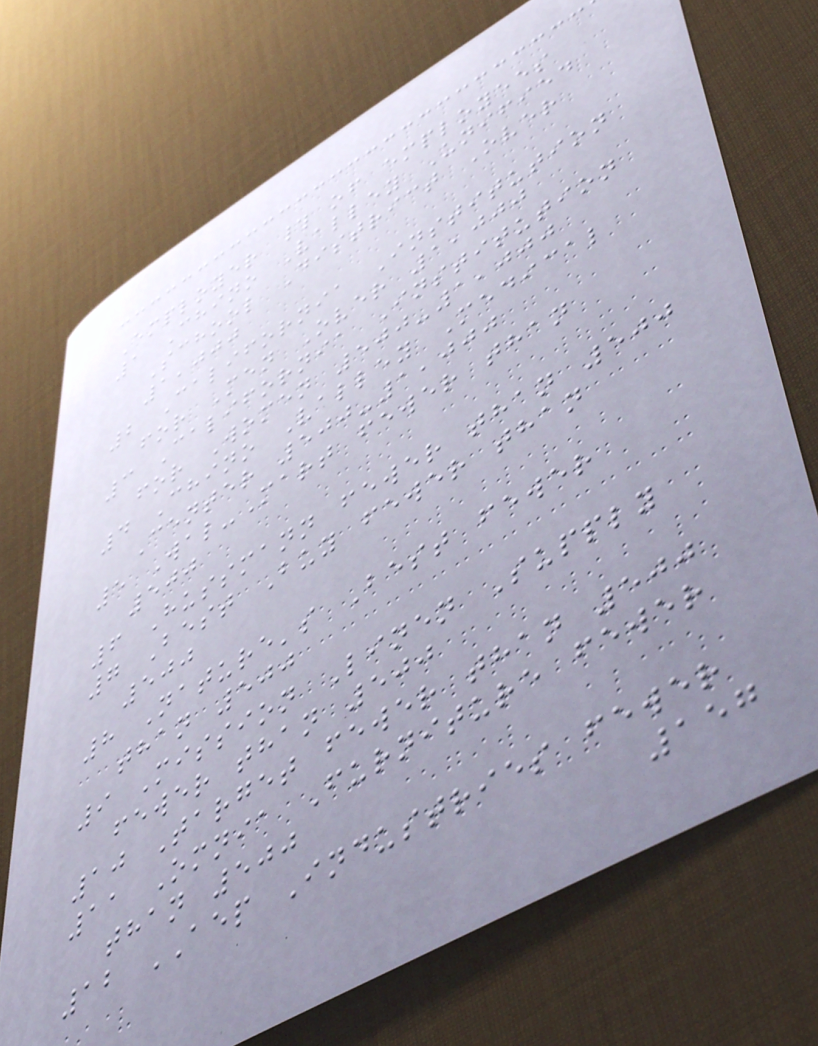Employer # of employees
1 Chino Valley Unified
School District Over
1,000
2 California Institution
for Men Over 1,000
3 California Institution
for Women 500-1,000
4 Chino Valley Medical
Center 500-1,000
5 Wal-Mart fewer than
500
6 Hussmann fewer than 500
7 Best Buy fewer than
500
8 Nature's Best fewer
than 500
9 Mission Linen Supply
fewer than 500
10 Target fewer than 500
11 Omnia Furniture fewer
than 500
12 AEP Industries fewer
157
